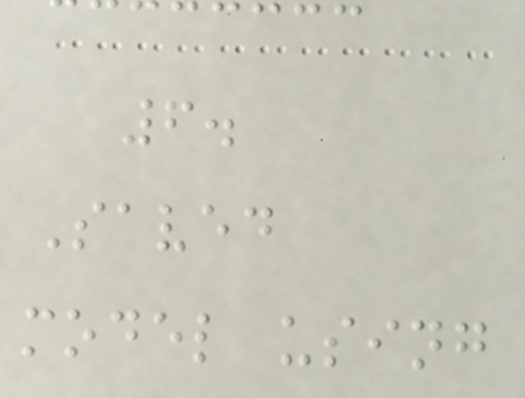6.
Saved
model using
